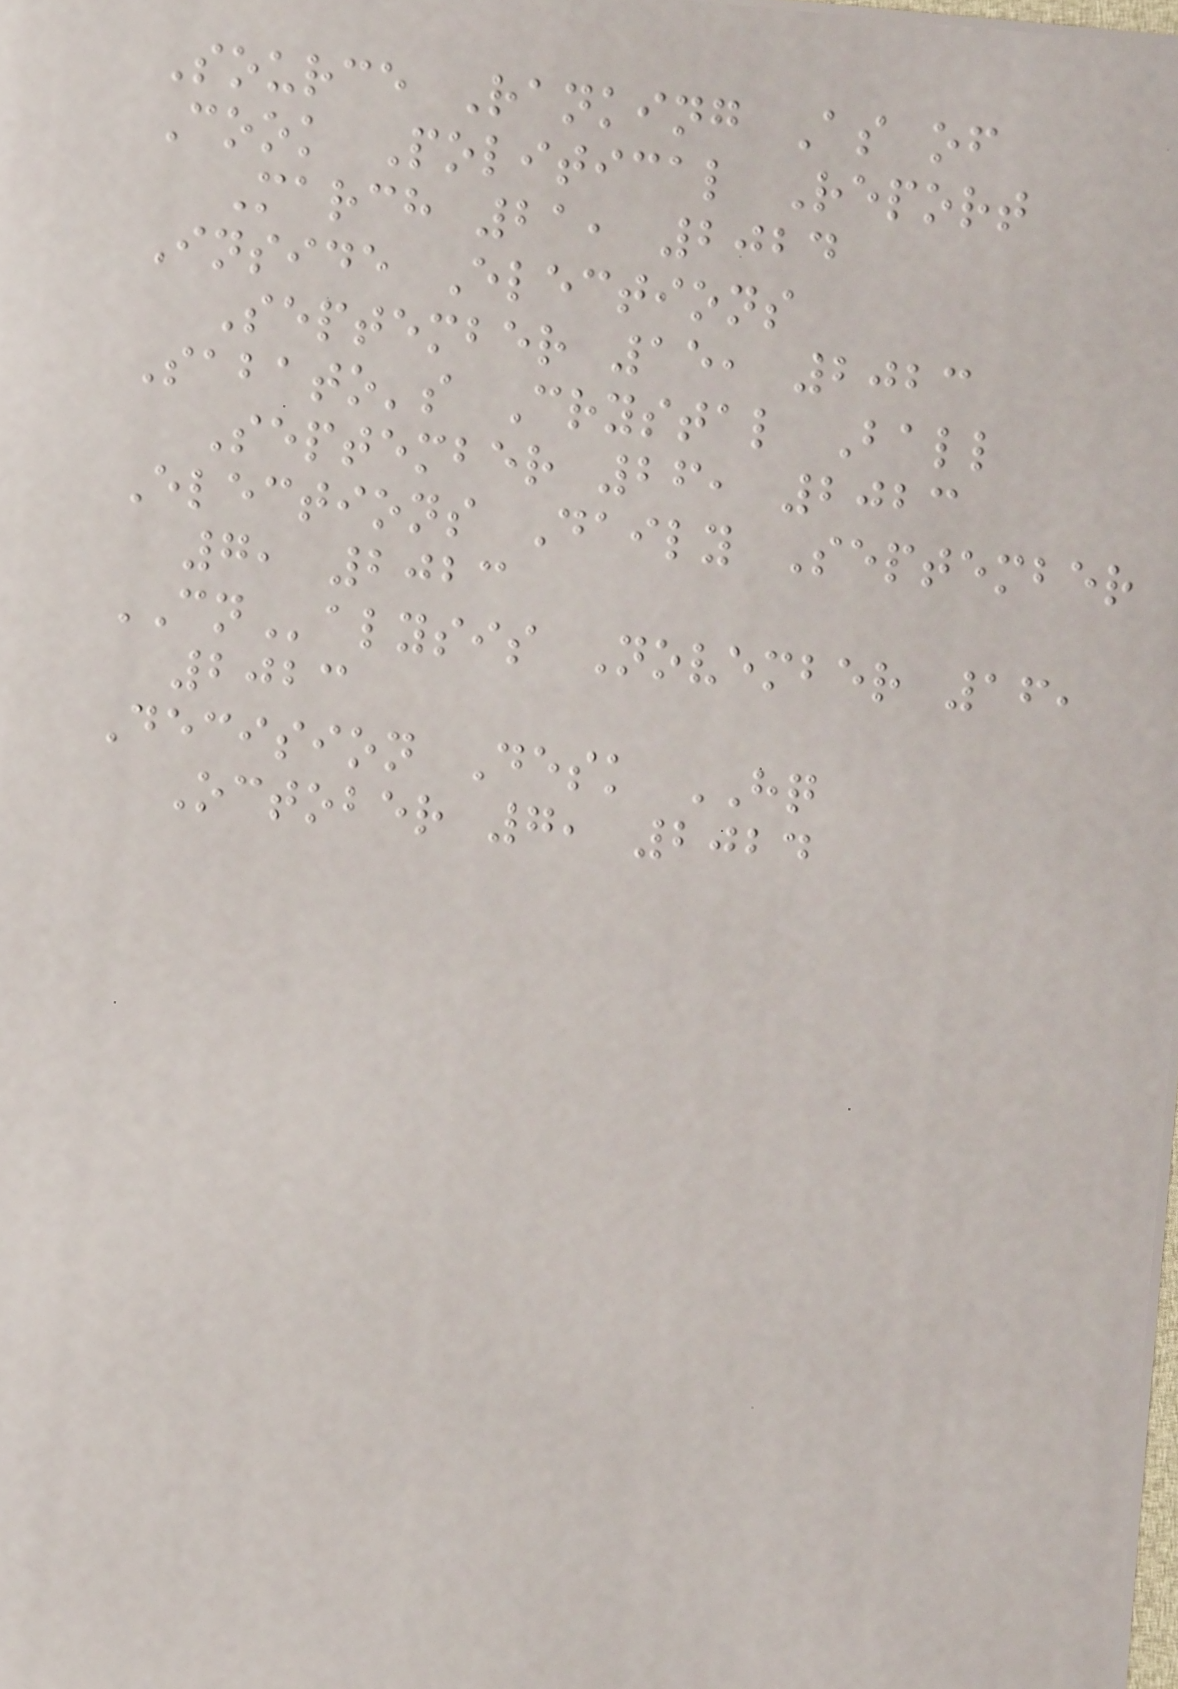Source Ranking As of
Cook Political Report
March 21, 2024
Inside Elections
September 15, 2023
Sabato's Crystal Ball
September 26, 2023
Elections Daily September
7, 2023
CNalysis November 16,
2023
Decision Desk HQ
October 7, 2024
